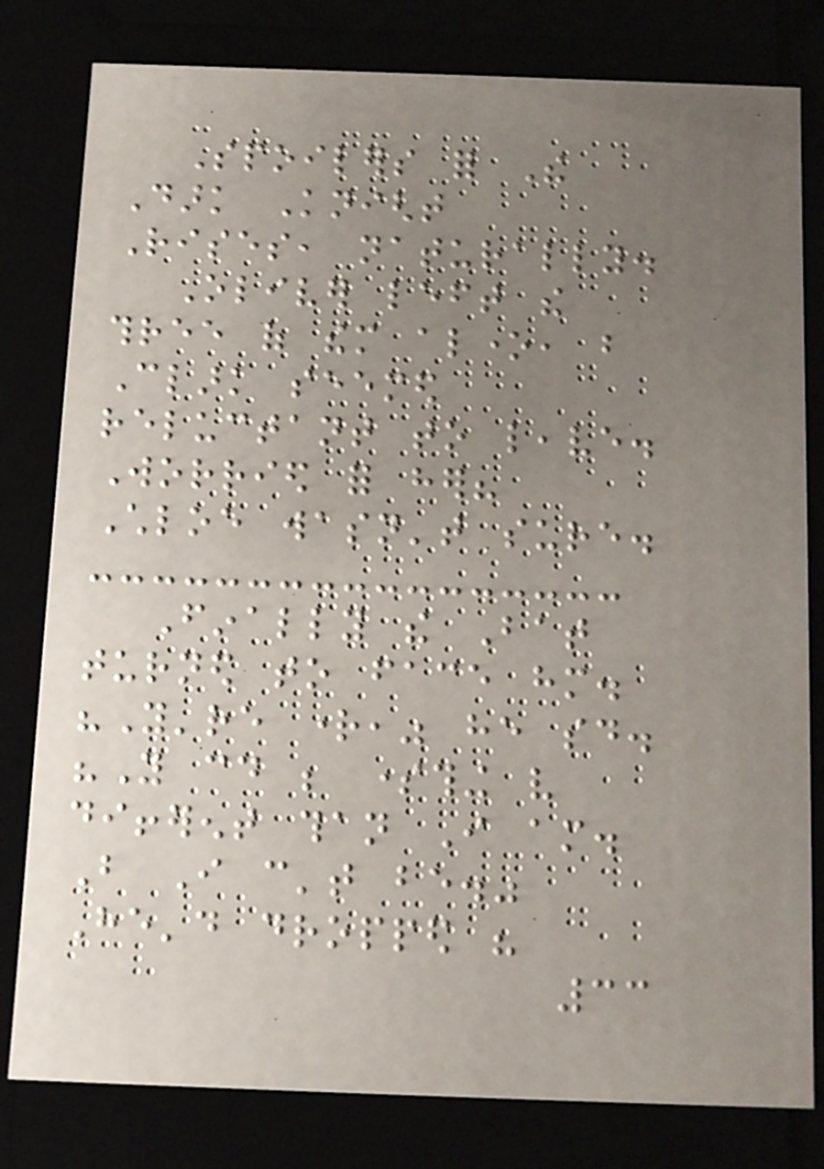Spoilers for The
Dark Knight
Rises, naturally.
Oliver left the
three of them alone, but
Clark seemed
reluctant to leave.
Worried for her?
Chloe wasn't sure.
Finally the Bat
turned to face him.
"You're right," he said.
"You could be something very
different than I am.
But I can't be."
He'd dropped his
33
